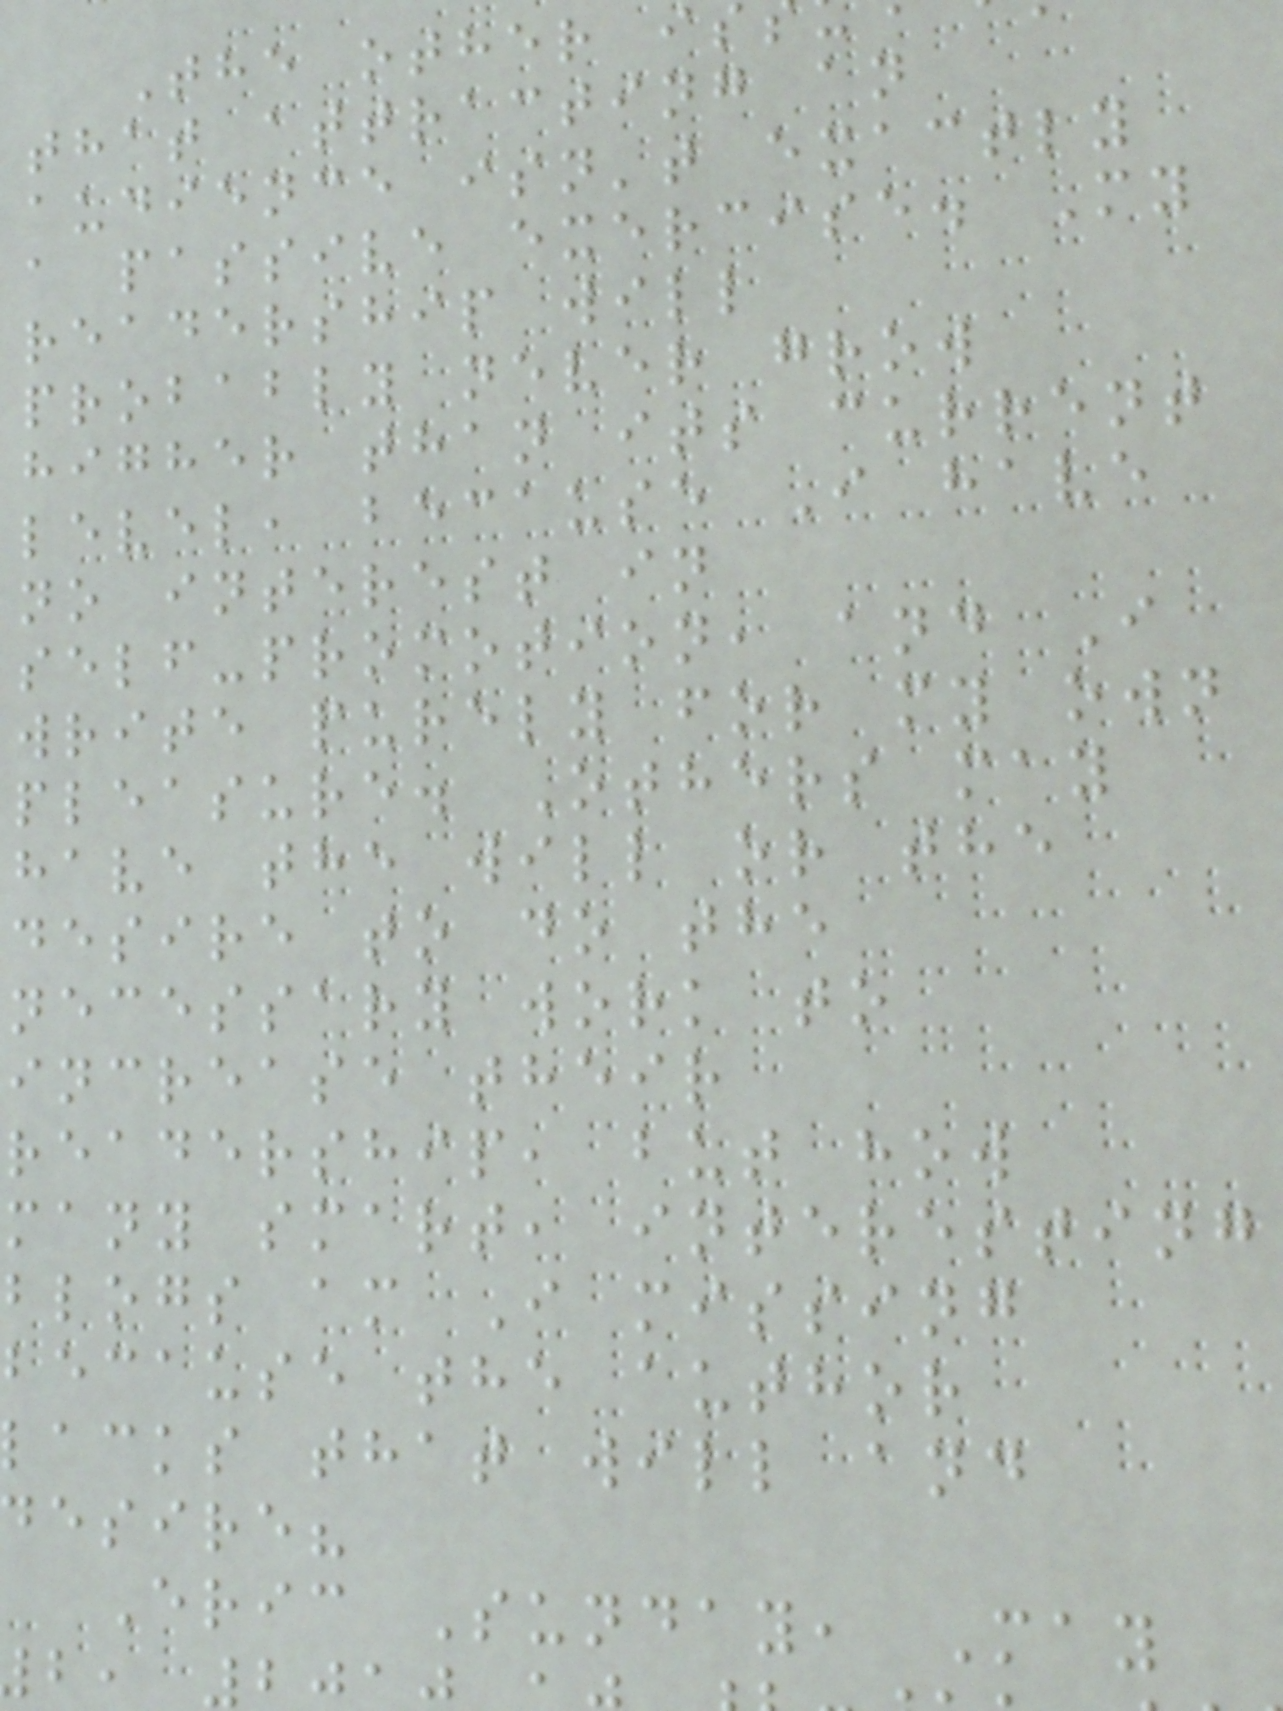The other is
that attracting an
audience isn't exactly
a passive exercise. My
readership will
probably never grow
higher than its current
level, because I have
no interest in
self-promotion, and I
write purely for my own
pleasure. Others may
have the will or the
desire to do the
necessary work to
increase their
readership, but how
many smart, interesting
blogs am I missing
because the author
lacks that will and
esire?
Eric Sunday, May
